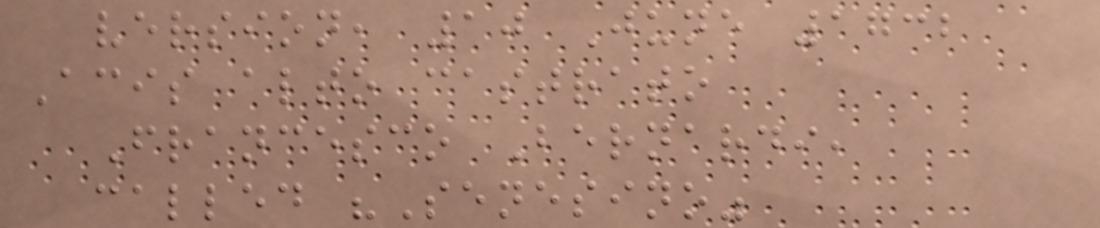version, 10 June 1732
Acis alto castrato
Francesco Bernardi,
called "Senesino"
